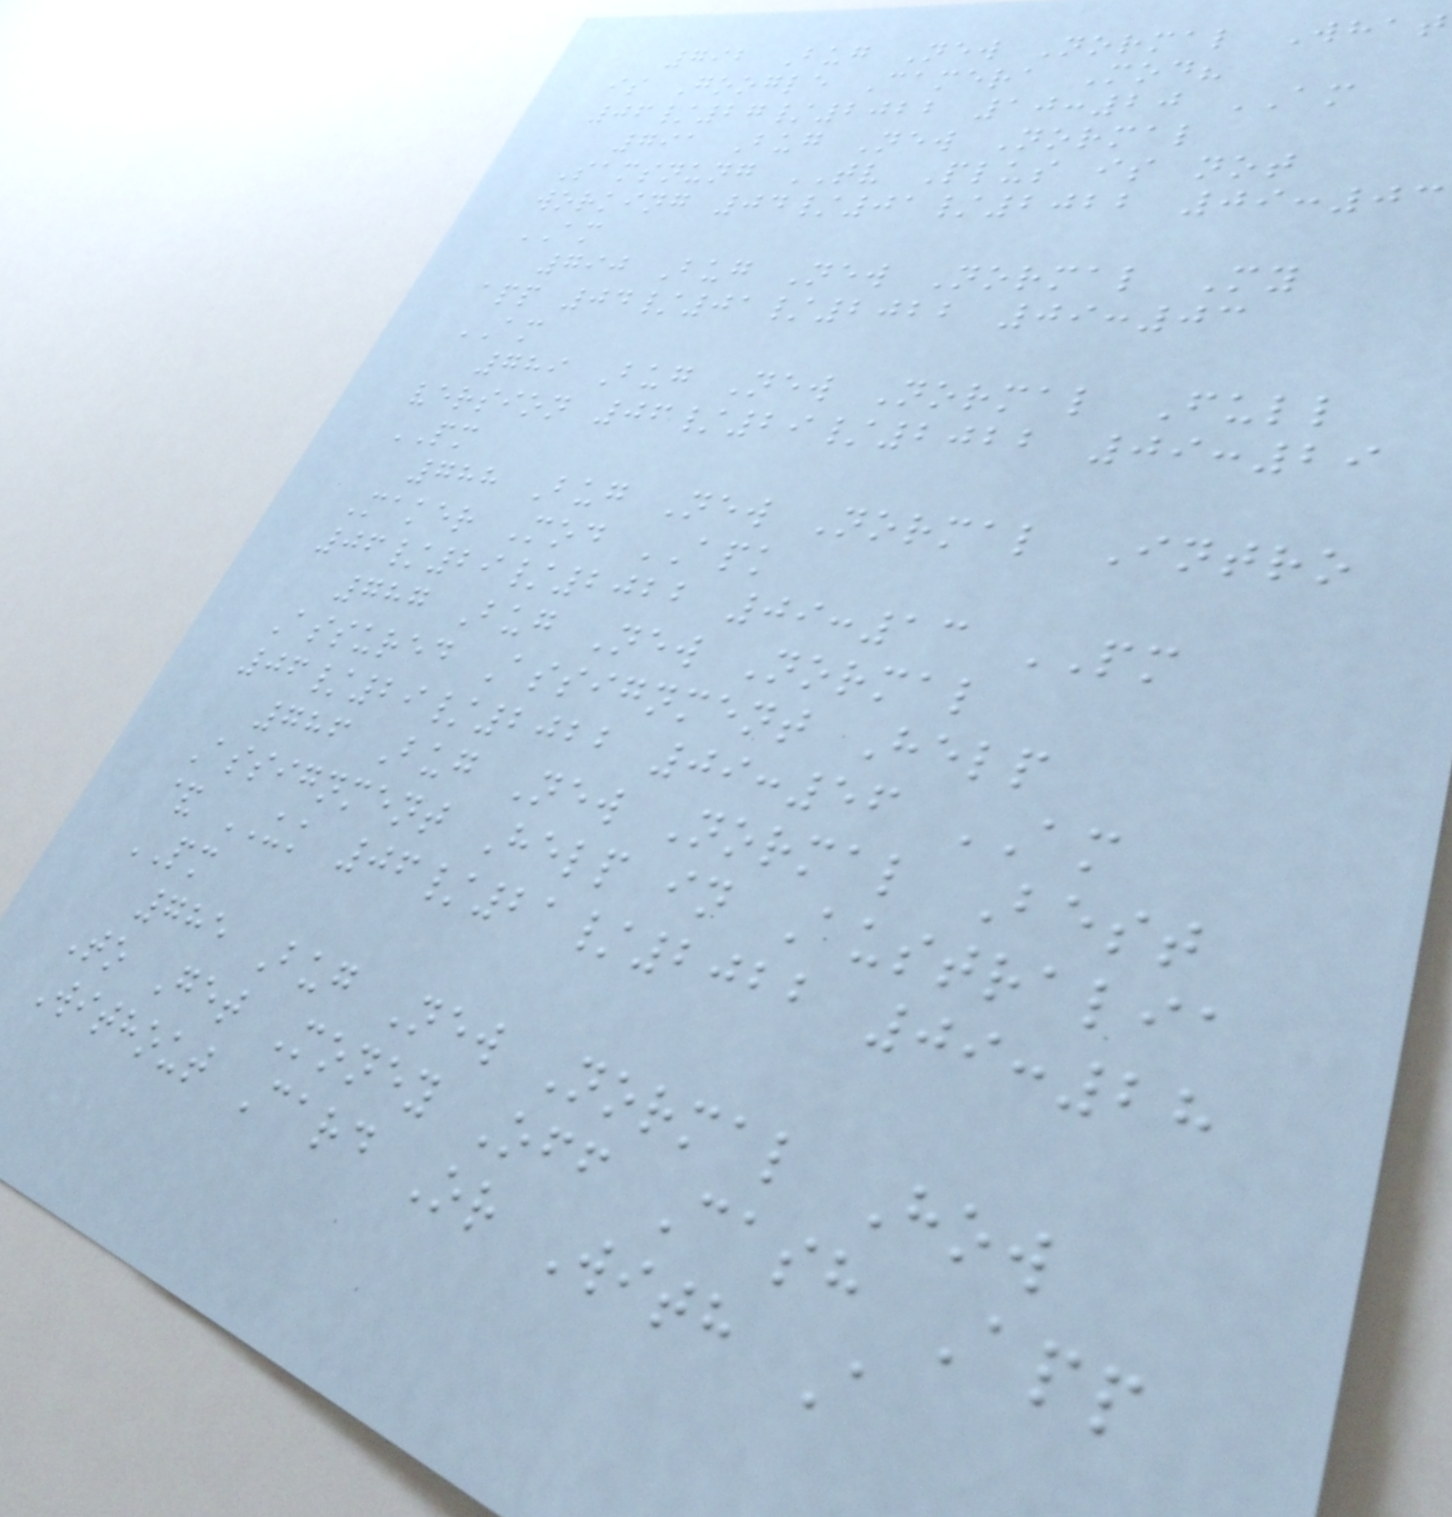792 Bug New Normal What
is Google Camera Mod?
06/27/2022 10:20 AM
791 Bug New Normal
Samsnung TV Plus is not
working 04/01/2022 09:03
AM
790 Bug New Normal My
app 04/01/2022 09:03
AM
789 Bug New Normal Full
version 06/29/2022 09:29
PM
788 Bug New Normal Intro
Maker Mod APK
06/29/2022 09:13 PM
787 Bug New Normal
Assured Assignment Help
06/29/2022 09:56 AM
786 Bug New Normal Best
Assignment Help in Australia
& UK 06/21/2022 09:28
PM
785 Bug New Normal How
To Get Money Off Cash App
Without Card Or With A
